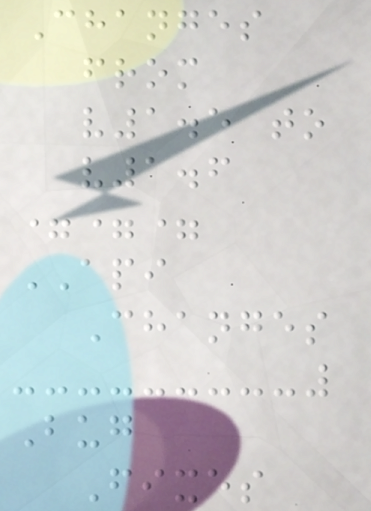Changes
from
v1.5 to
v1.6
===
API
Changes
Bug
Fixes
